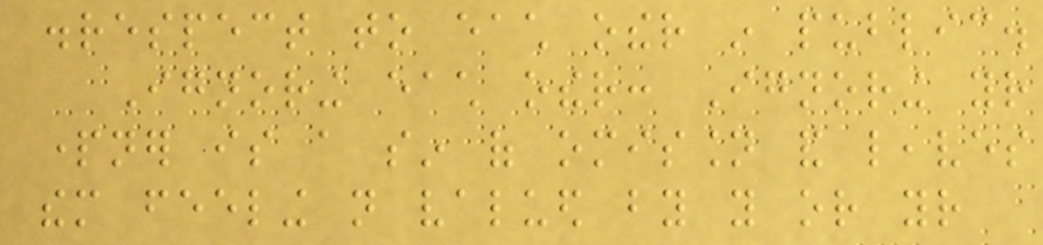disrespect to each other in public.
Ignoring each other: Ignoring your
partner is a sin of omission and leaves
them feeling not valued by you or your
